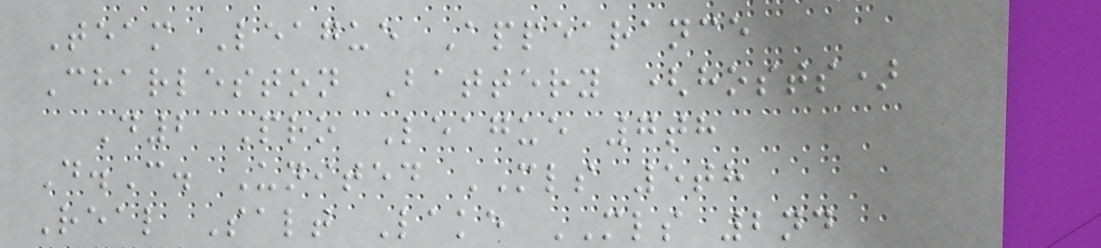Team League Appearance
Charleston Battery (hosts)
D2 Pro League 7th
D.C. United MLS 5th
Real Salt Lake MLS 2nd
